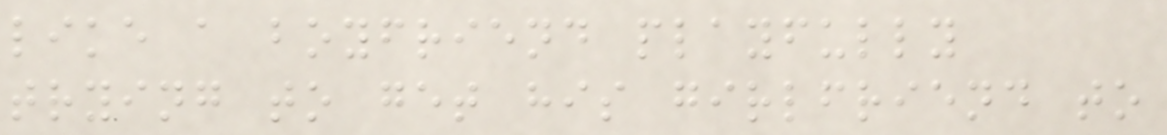like a boyfriend playfully
trying to get his girlfriend to
